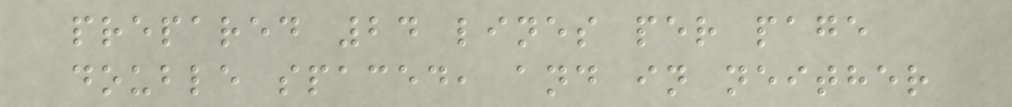prepared 24 lines per page
double spaced, and in neither
